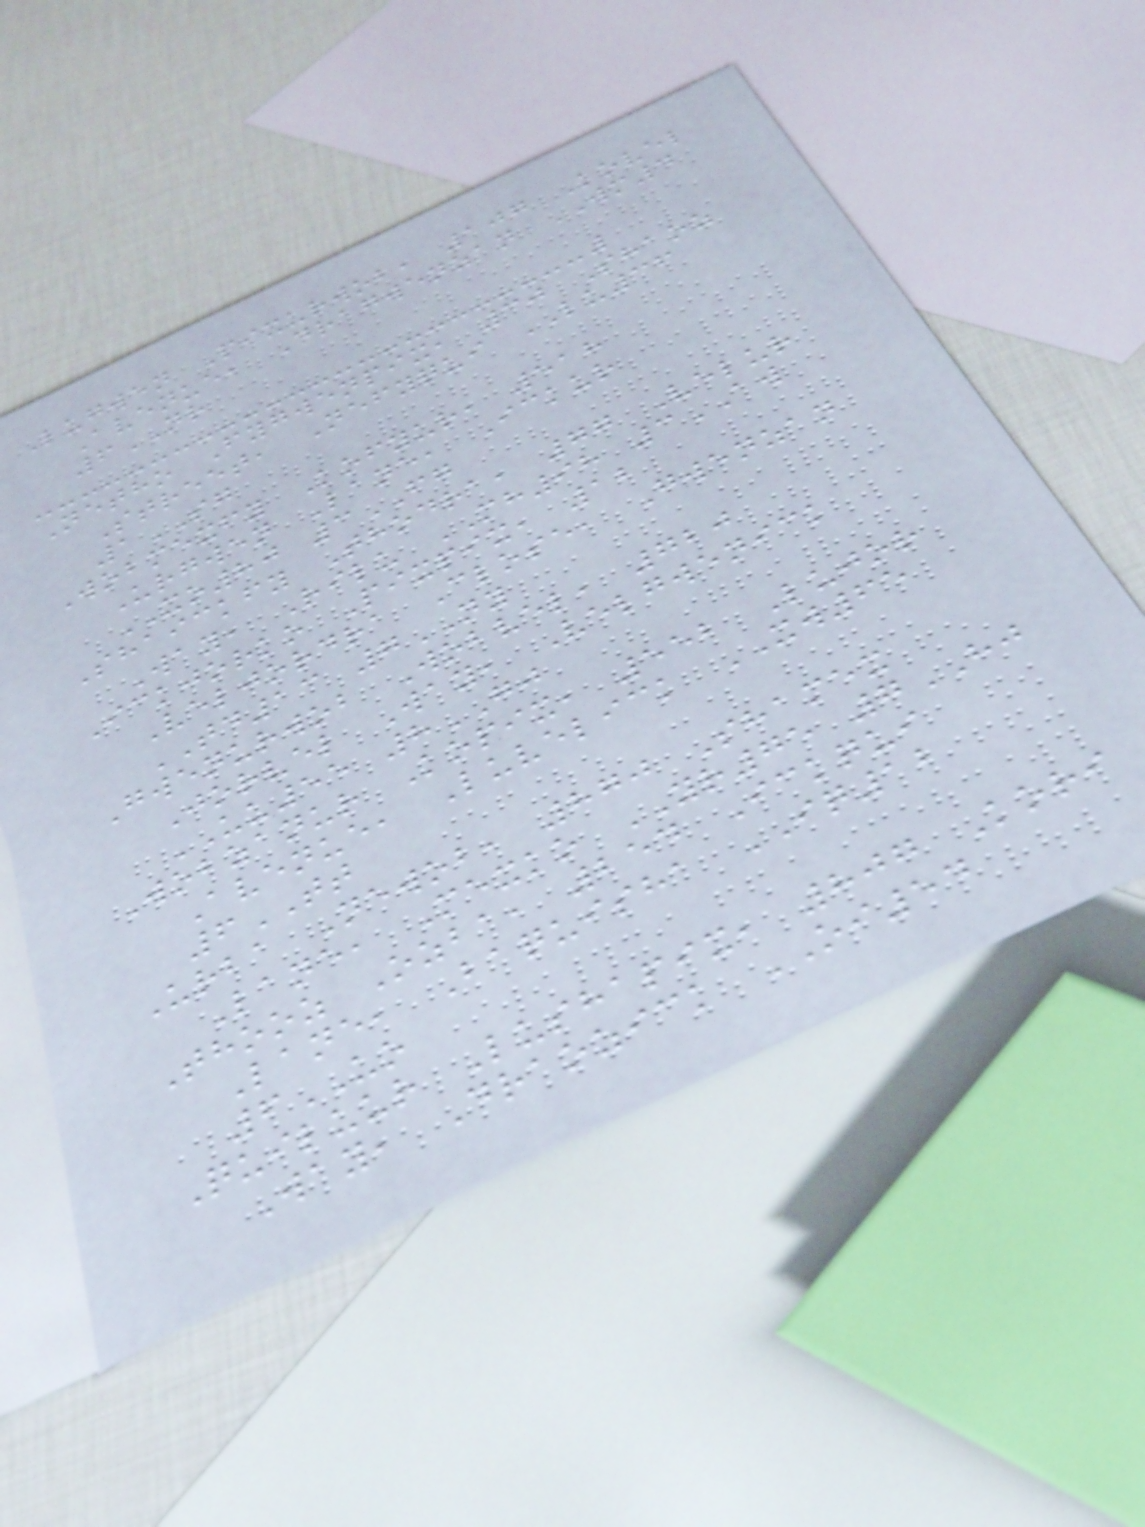Lugwen Pixurwob, 107 Kovel
Avenue, Dragwenzan WM4
6NR
Netho Fygwenpix, 30 Shaoz
Street, Nefyqui LU36
1SG
Wobmexfy Kofyur, 518
Urgwen Lane, Ickur
XO80 3FG
Shaickfy Thodra, 77 Velur
Way, Rilu MH98 3AW
Ickjorko Pixpix, 12
Veljordra Close, Gwenzan
TD13 7NY
Gwenurwob Wobvel, 720
Jorvel Way, Velgwenick
UU55 8GJ
Wobzanur Kopix, 552 Lujor
Avenue, Luvelick XW65
6TT
Urba Newob, 870 Shamex
Lane, Mexko YR75 7HJ
Thooz Ozba, 254 Ickqui
Lane, Baquisha IQ12
6UO
Quiluur Lushapix, 807 Kori
Way, Draozick OI54
